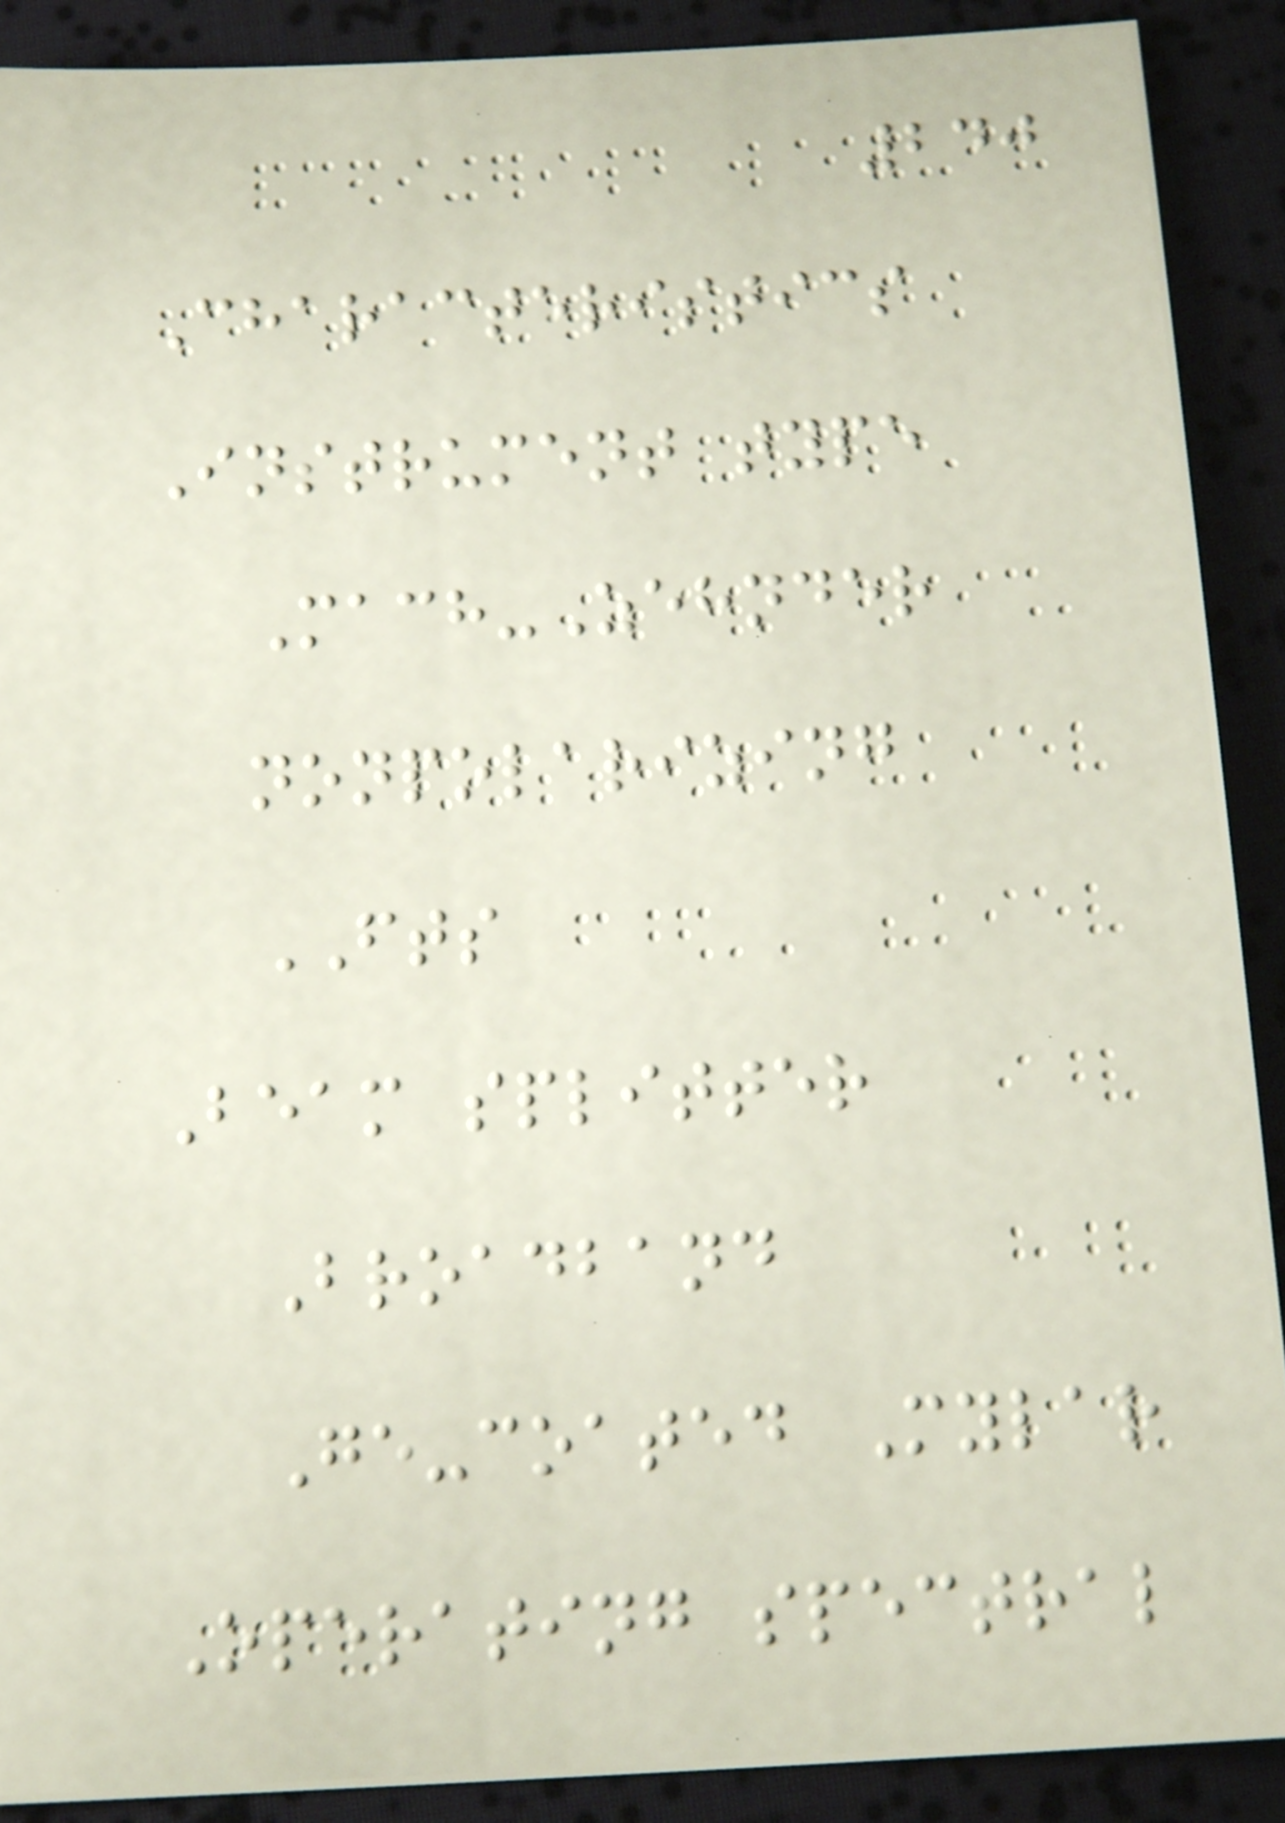240
Characteristics
Instrument type
Mach-Zehnder
nonpolarizing
FTS
Beam splitter
Broadband
Ge-coated Mylar
Operating spectral
